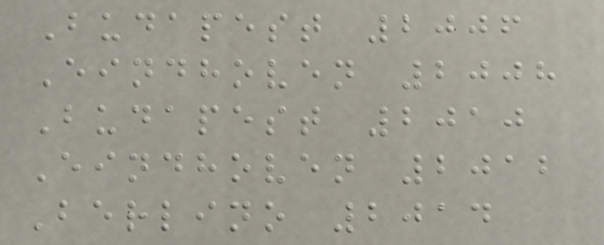Budapest 2006
Eindhoven 2008
Budapest 2010
Eindhoven 2012
Berlino 2014
